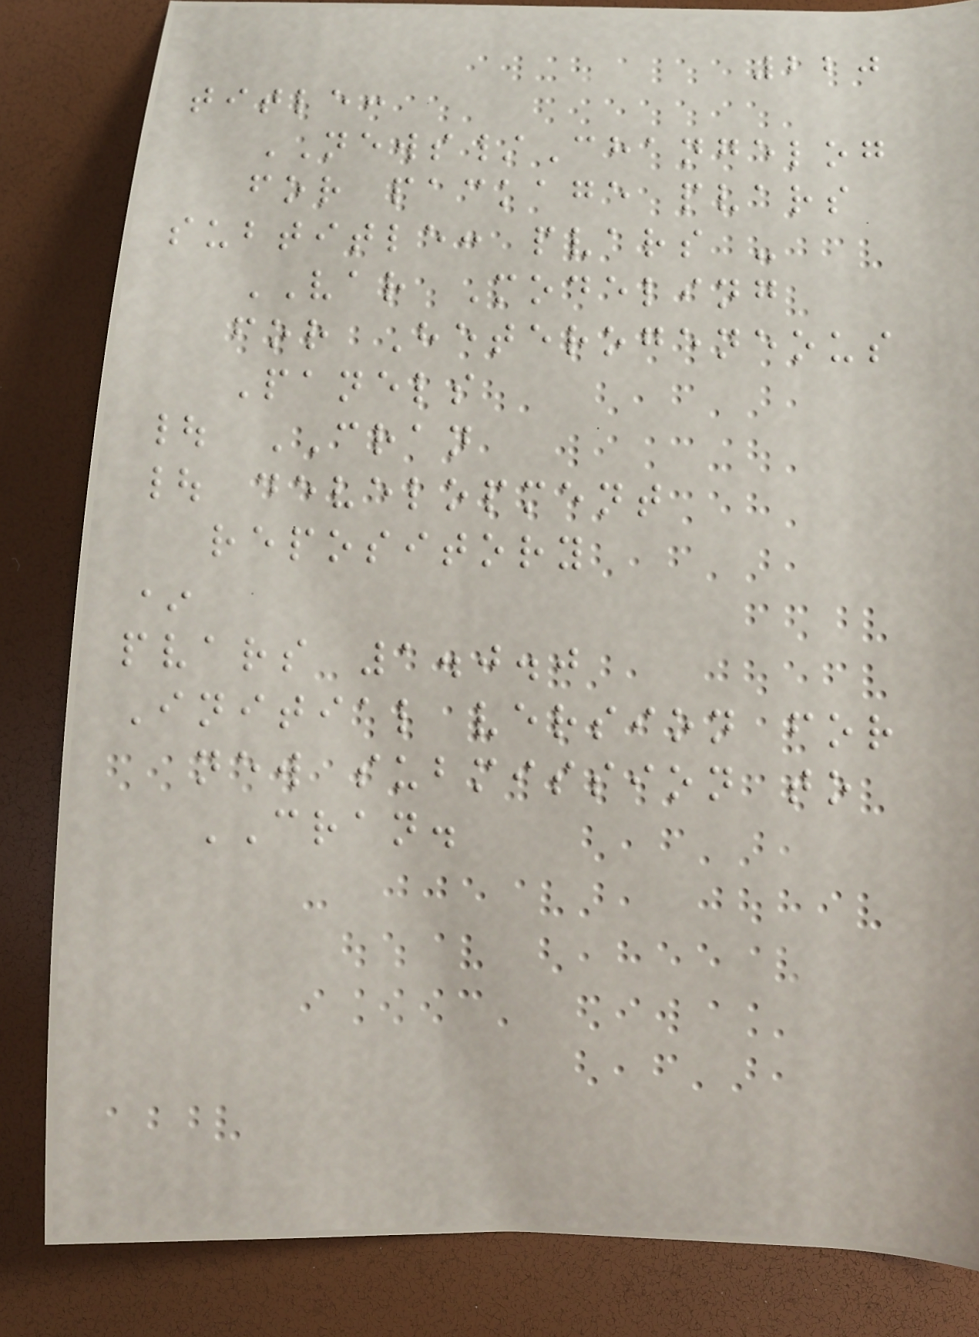220
title:
NEWS/Changelog
for package pvars
subtitle: pvars -
VAR Modeling
for Heterogeneous
Panels
| CRAN
| development
repository
*
pvars 1.0.0
Initial version for
new submission to
CRAN.
